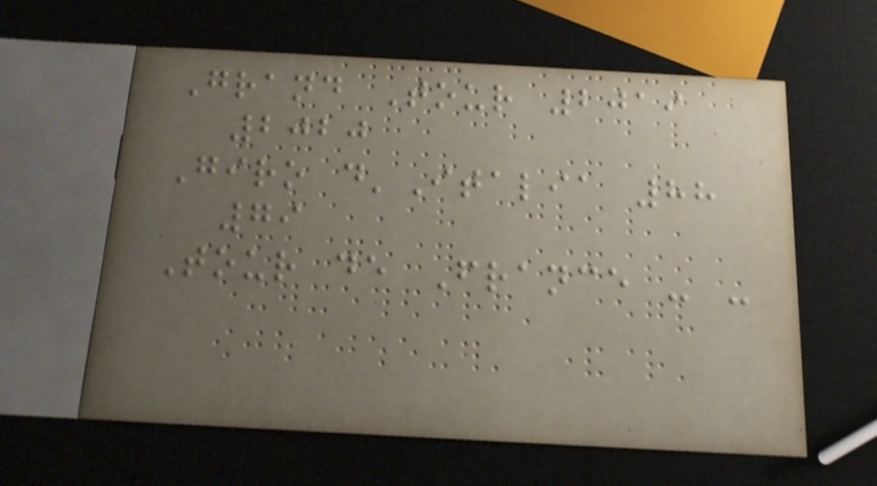Grand Tour 2019
2020
Giro d'Italia 88
79
Tour de France - -
